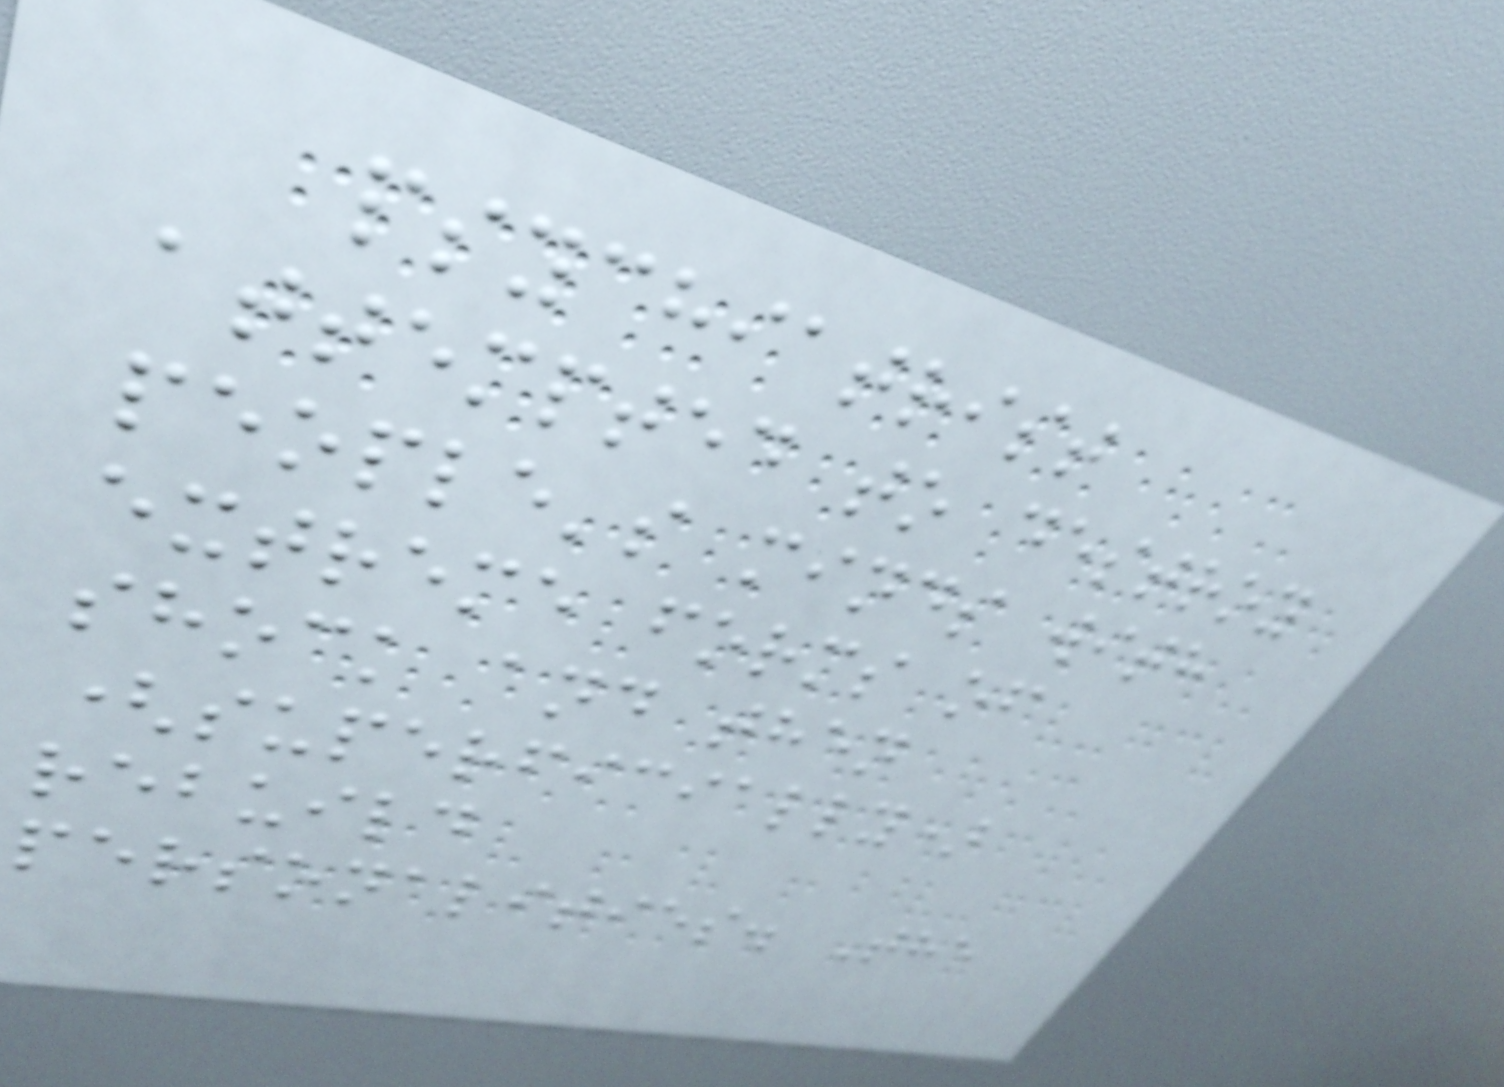psychiatrist
attempted to destroy
people's minds with
extreme forms of
shock and then
(superficially)
rebuild
personalities. The
